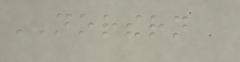NORTHERN
